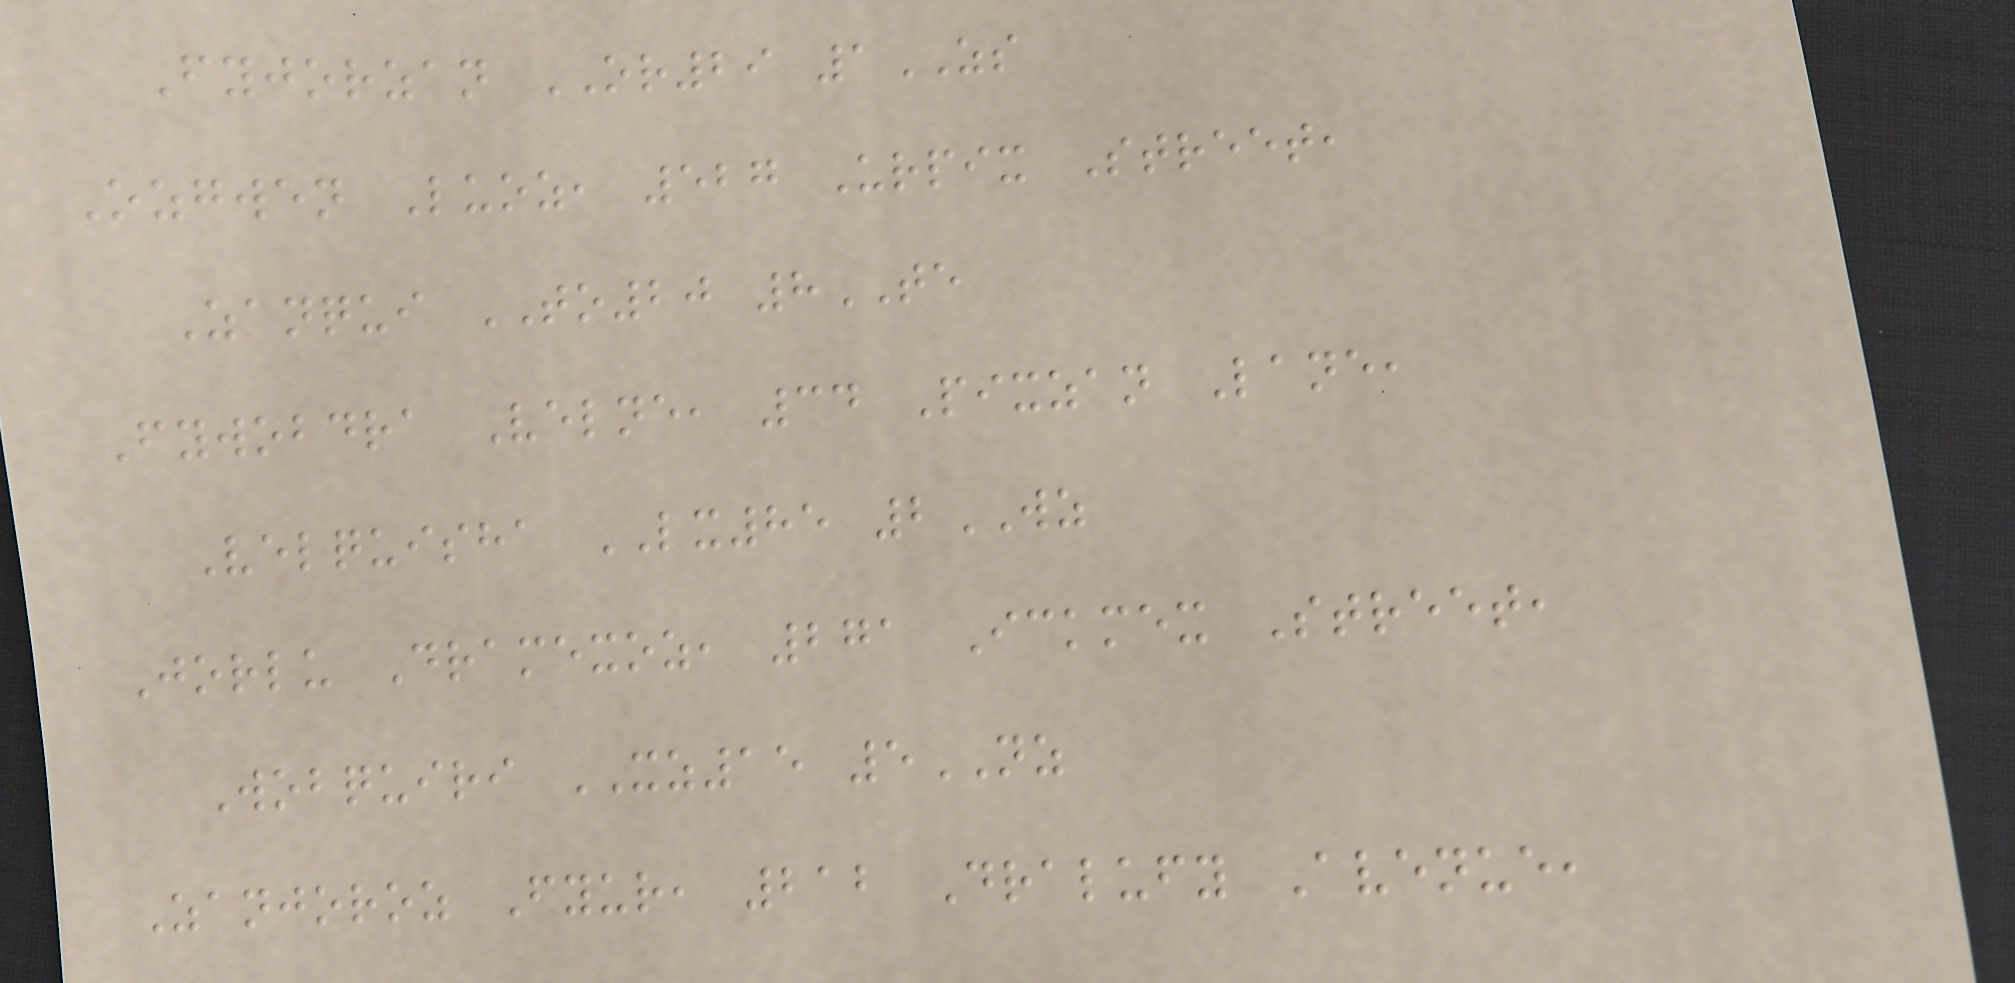Fyjorzan OR29 1ZS
Ozgwen Luoz, 527 Urpix Street,
Zanqui TO20 8TE
Fywobdra Velne, 34 Pixzan Lane,
Velquisha LX85 2WZ
Jorlu Dramexoz, 271 Ickmex Street,
Wobquiri XZ15 5NZ
Zanjoroz Fyur, 212 Dralufy Avenue,
